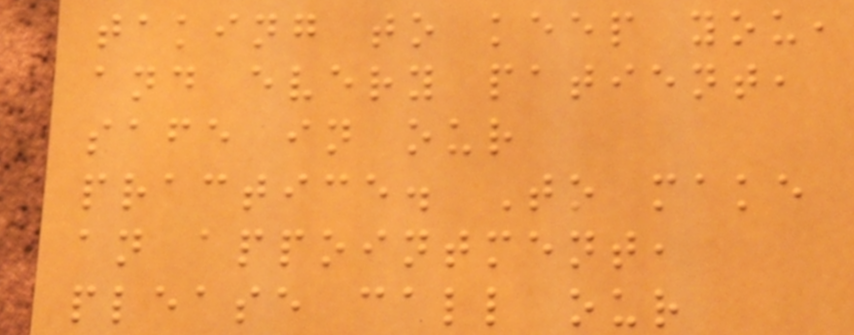taking to keep you,
and every patient,
safe in our
practice. To make
an appointment,
please call our
